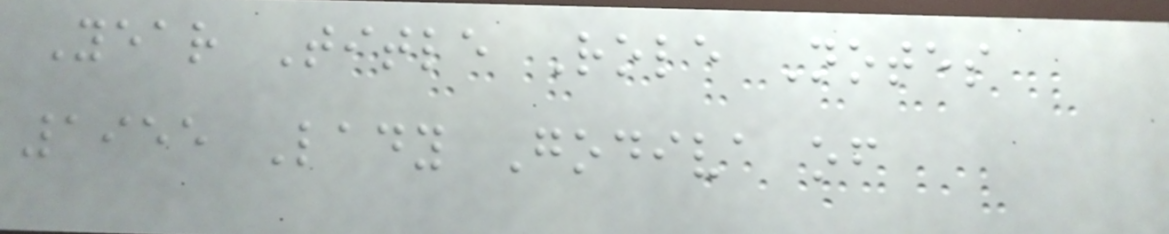Year Title Role Notes
1955 Lady Godiva of
